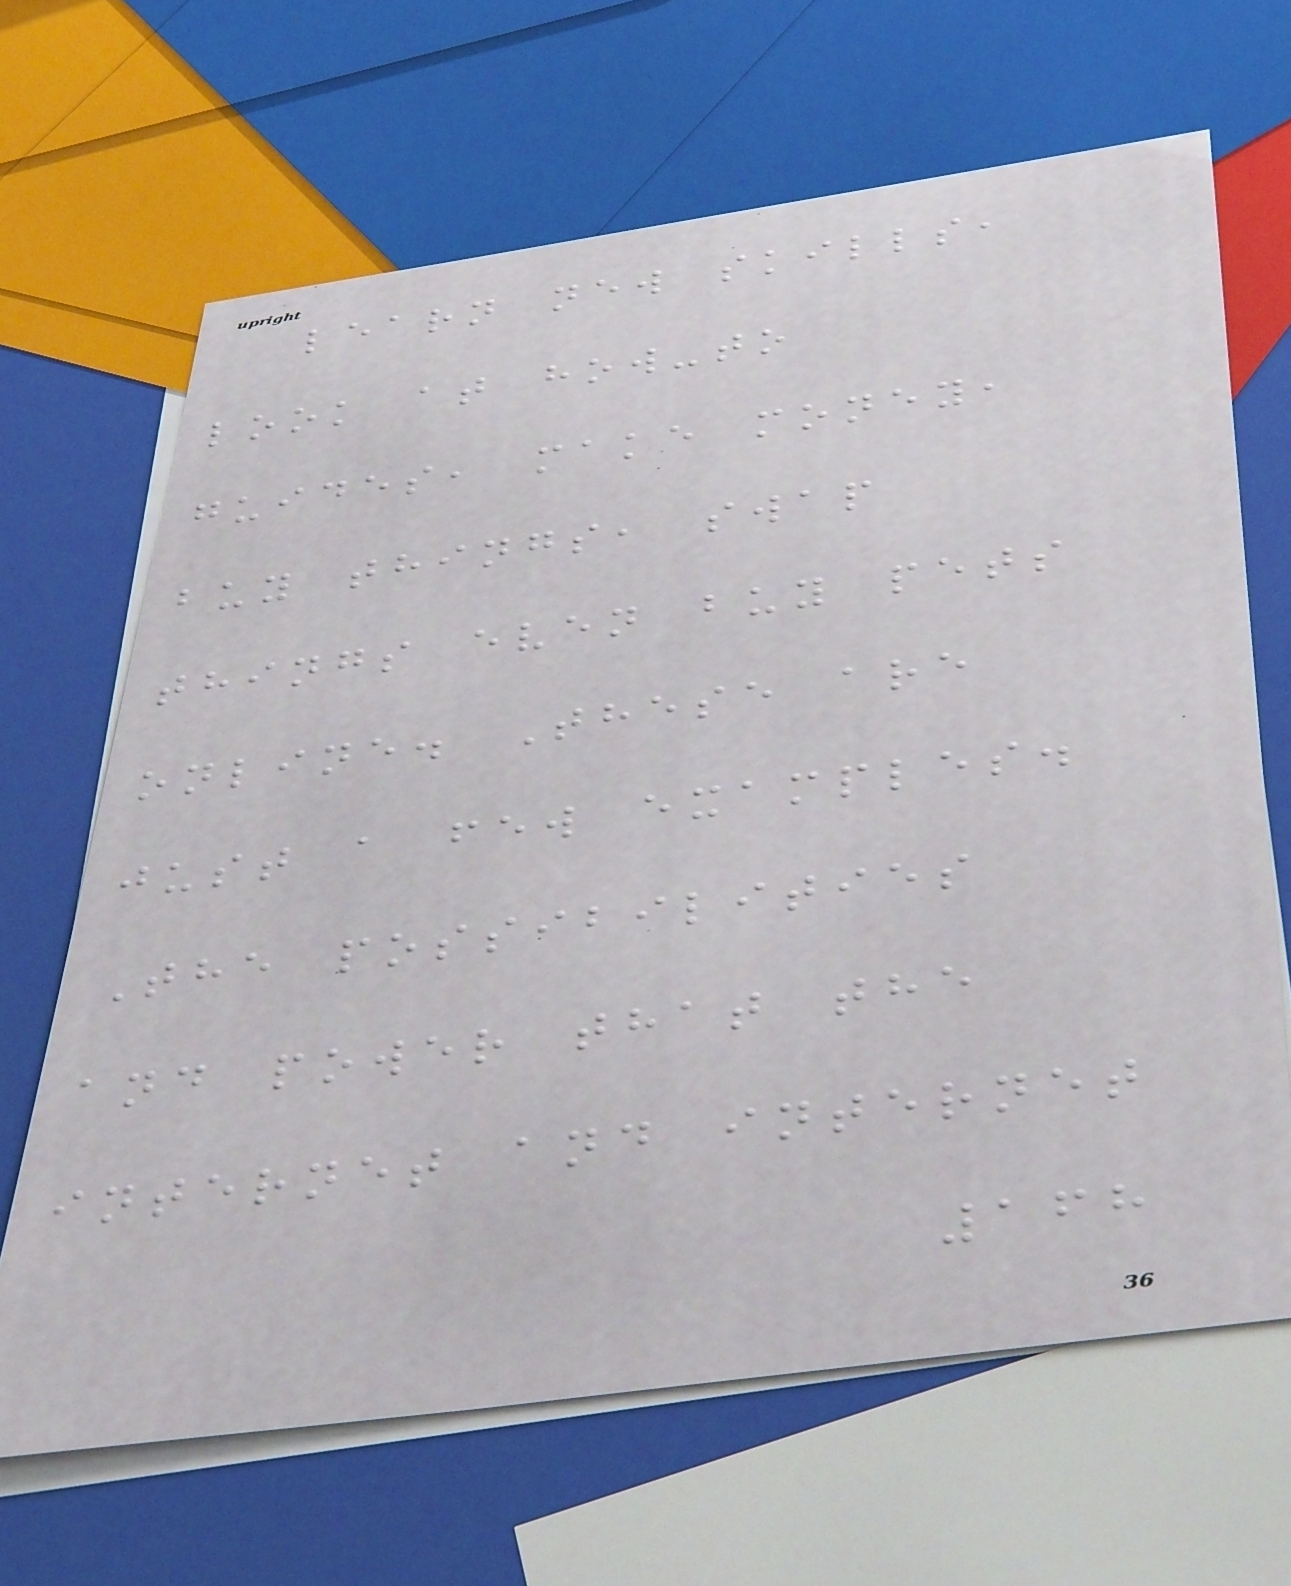learn new skills,
look at how-to
guides, make money,
buy things, swap
things even buy pets
online. These are
just a few examples.
The possibilities
and power that the
internet and internet
168
